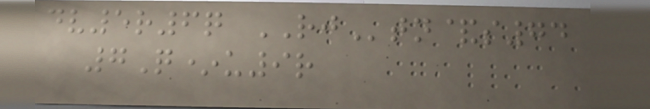dv5r6q RJtn&s74
7Q*u9r
